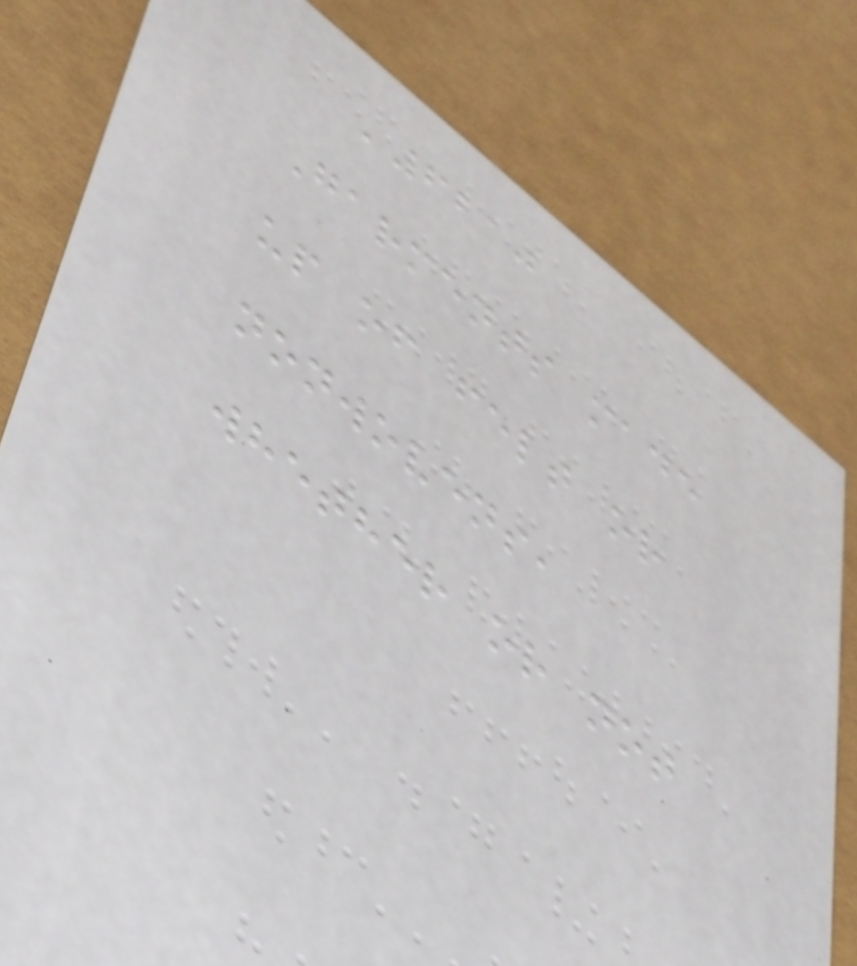'6210
Garments made
up of felt or
nonwovens,
whether or not
